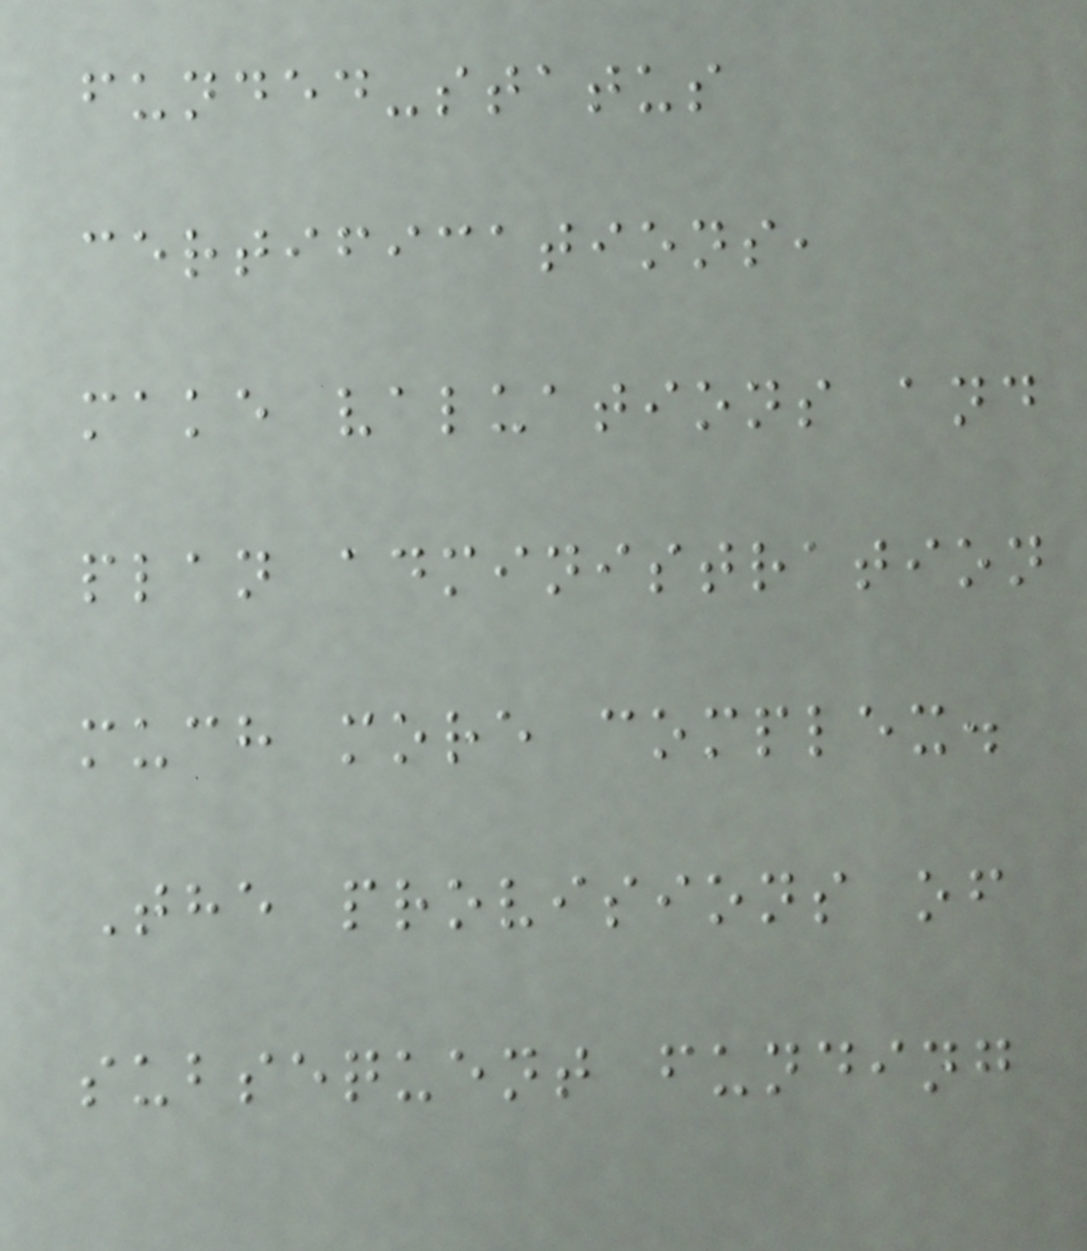funded-status
certifications,
make valuations and
plan administration
much more complex.
The provisions of
subsequent funding
